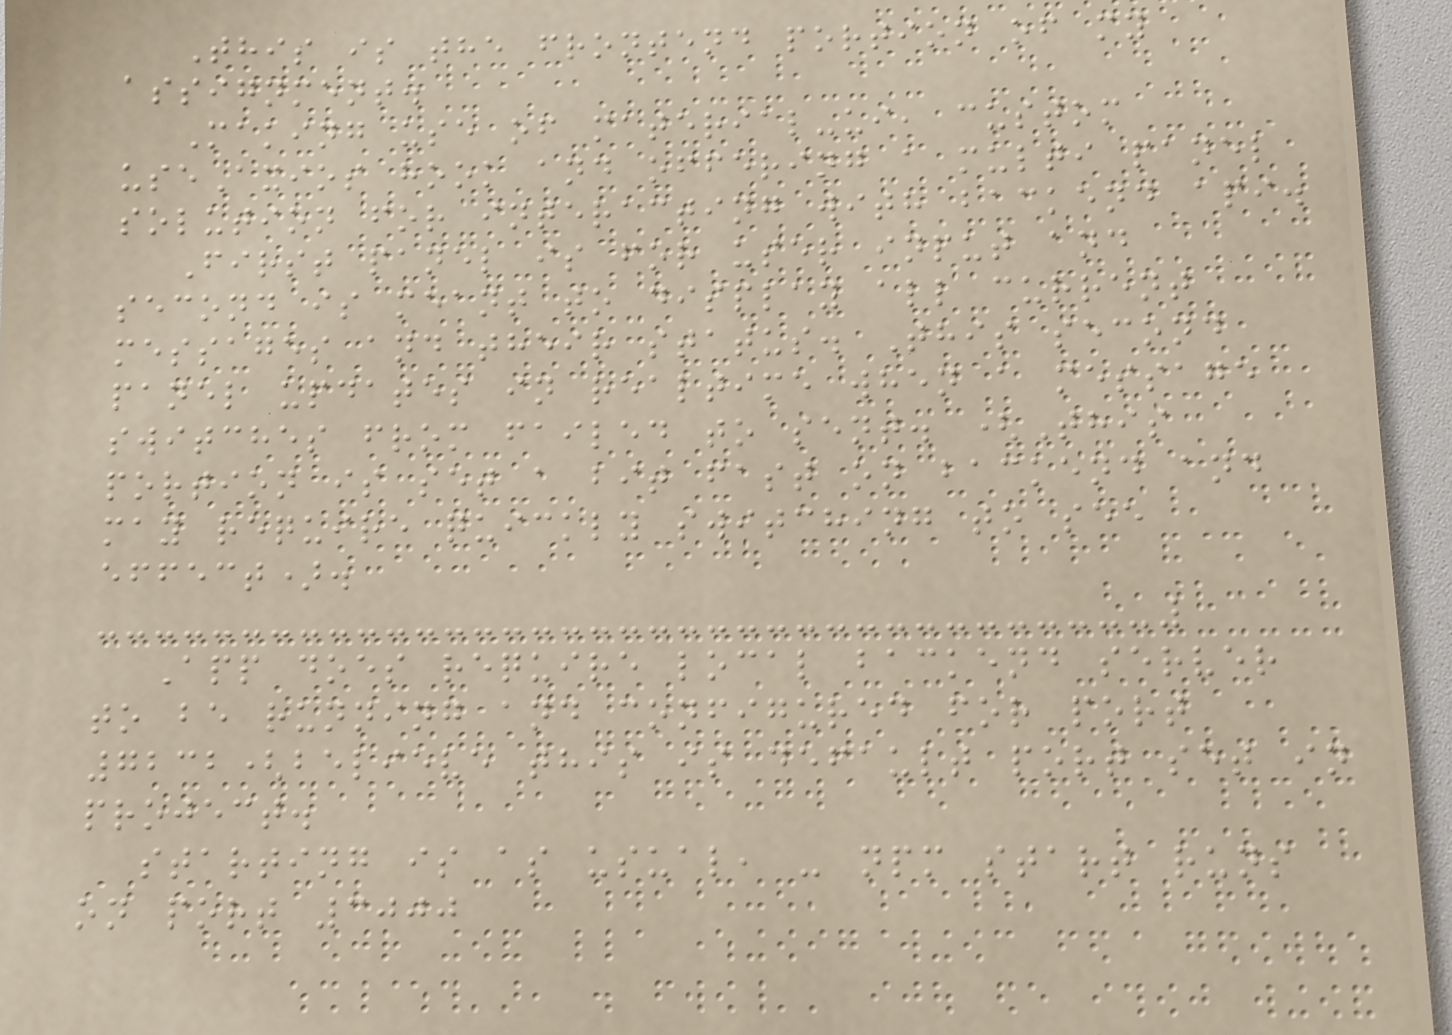This is the frontend portion of my
assignment.
Making use of material-ui, custom
useAxios hook and offering a multi panel
solution for interacting with backend api.
First panel is for user input and
second is meant to display all current
messages and their status. This second
panel updates in realtime when a message
switches from failed to sent. (This
portion is set a bit fast on backend and
may require quickly switching to see
effect).
App does require local backend server
to be running and configured for port
7232(believe this is default port set in
project.
starting is as usual, - npm start runs
on port 3000
